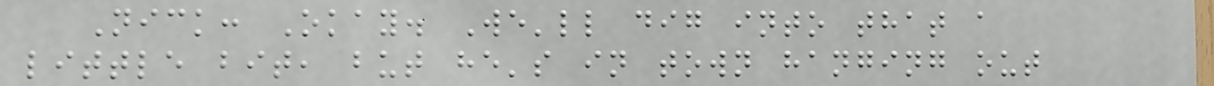Nick: Okay. We'll dig into that a
little bit, but he's in town hanging out
